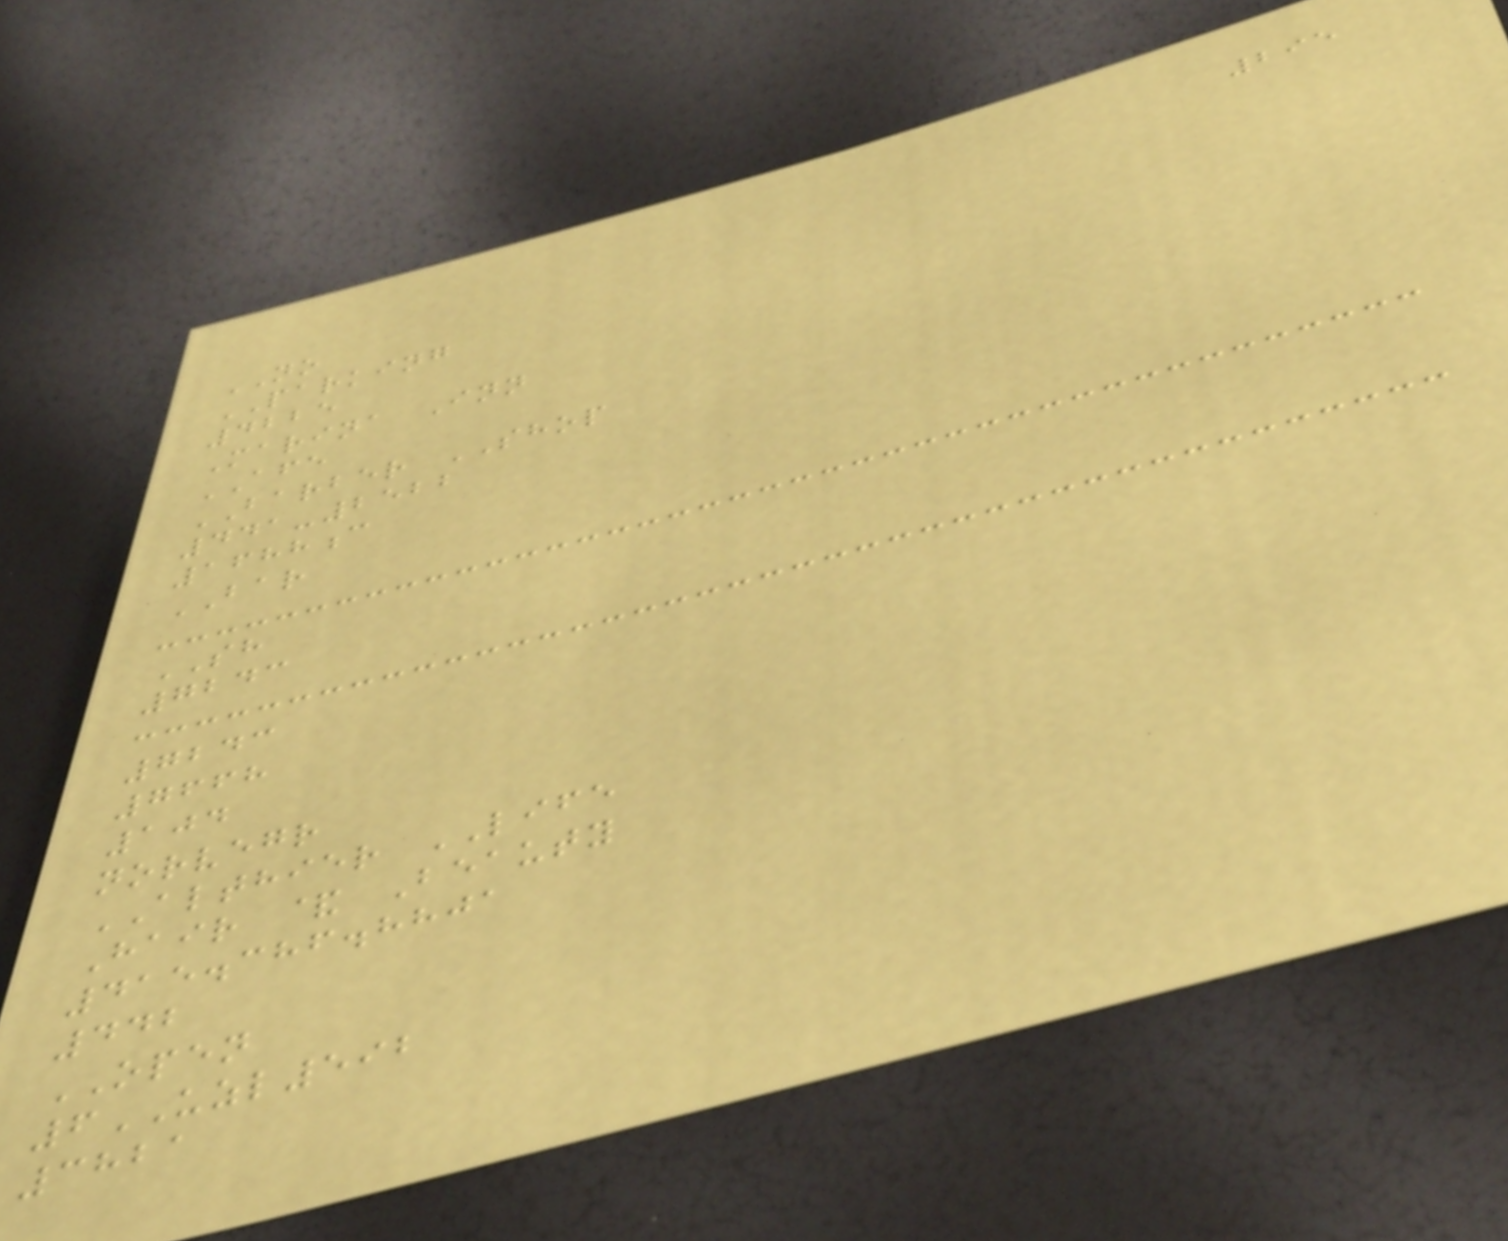295
NO
PARKING
4225
Marina Inn
AFE
BARBER SHOP
441-2522
1688c
BAR
SH
7243
7243
7668
104
norvegr
ALTHIER LIFE
Hair & Beauty
415.386.8801
442
OPEN
6UZL592
3821
